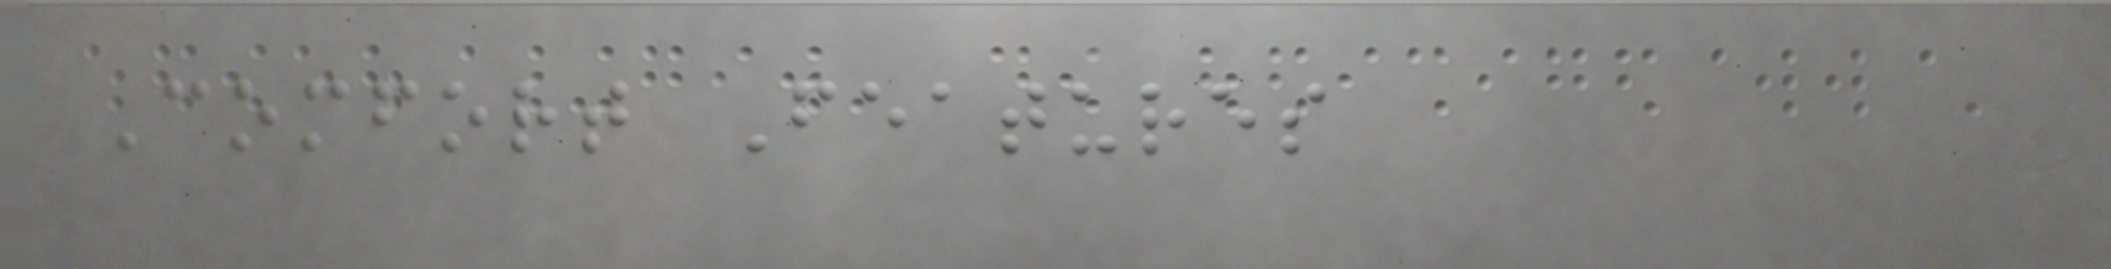Comfort Features
